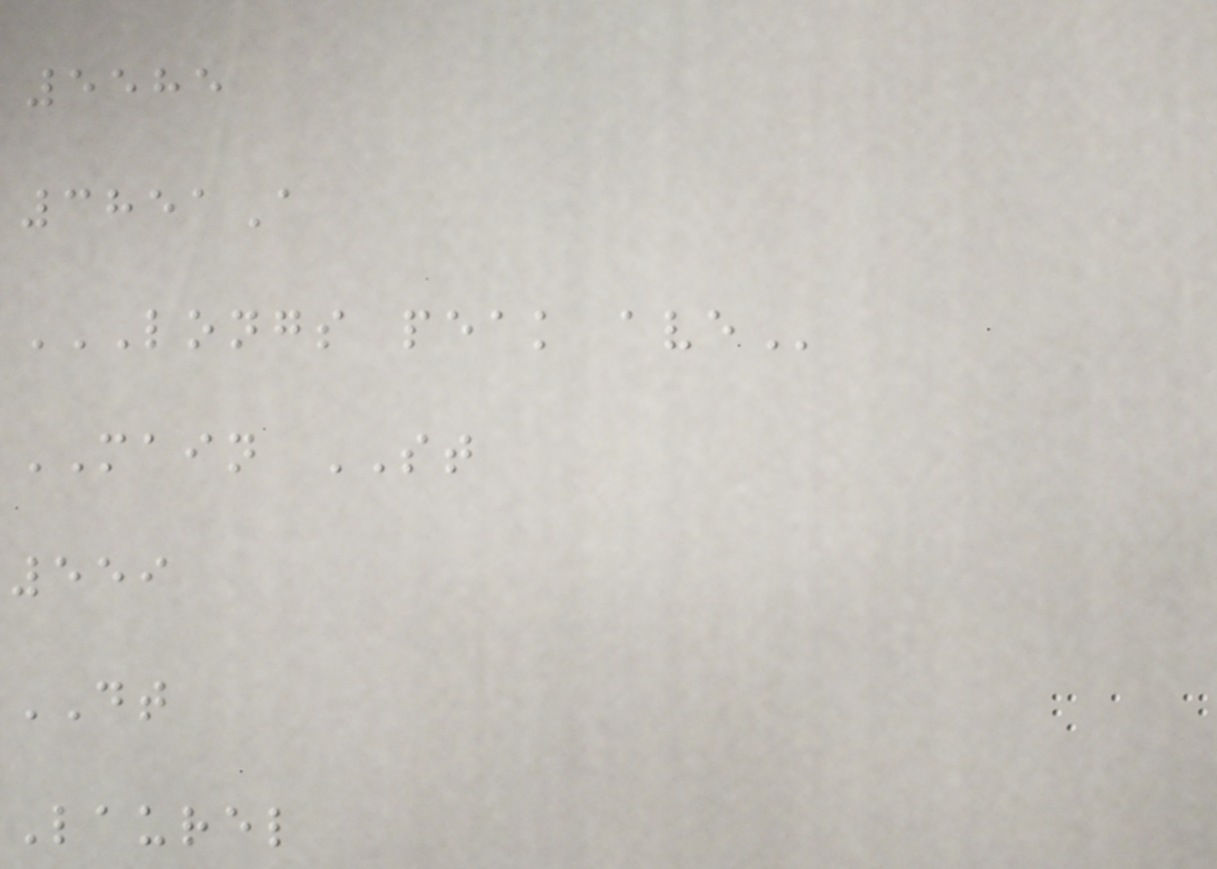5585
3851A
LONGS PEAK AVE
MAIN ST
559
DT
Laurel
